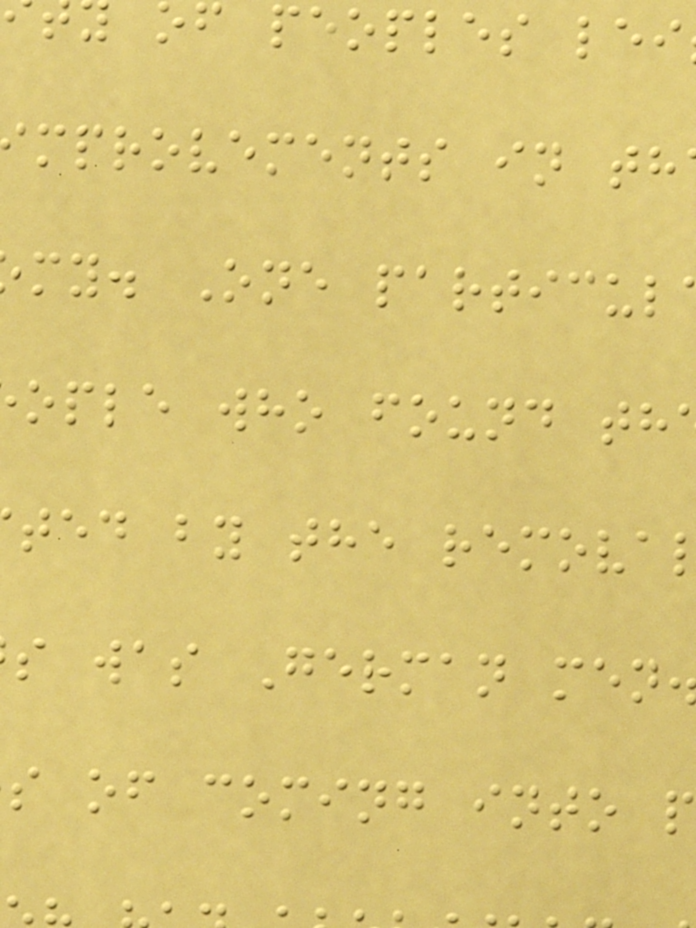f peoples lei
mprovements in th
my. One particul
ople who found th
ted by the remova
s was German men
s of coming into p
